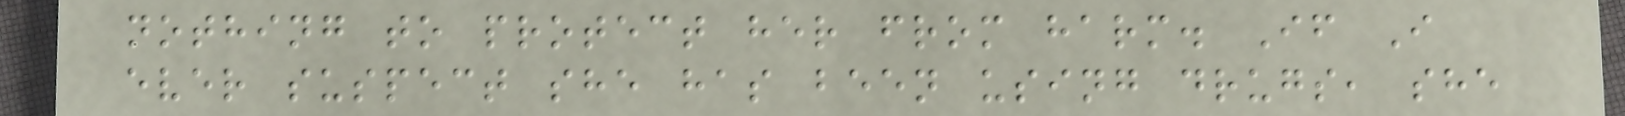nothing to protect her from harm. If I
ever suspect she has been using drugs, she
